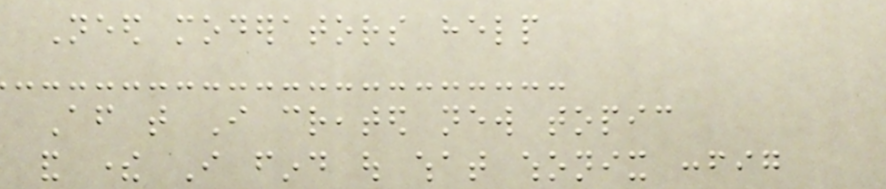Need moderators help
After that I created new topic
and there I find out what whonix config
